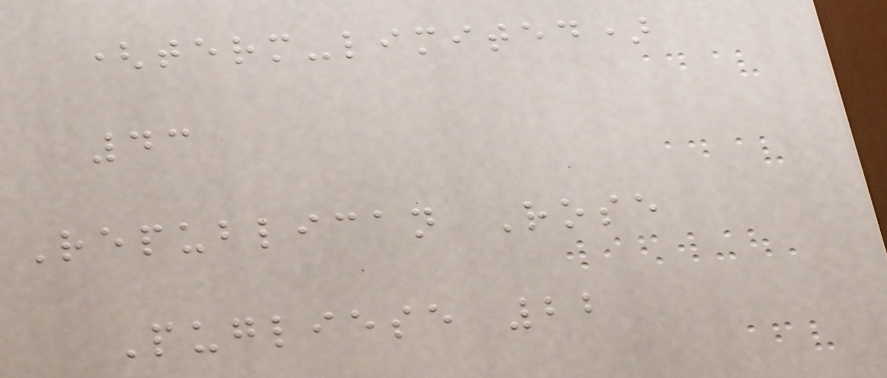(term-limited)
43
Republican Rose
Pugliese 22
